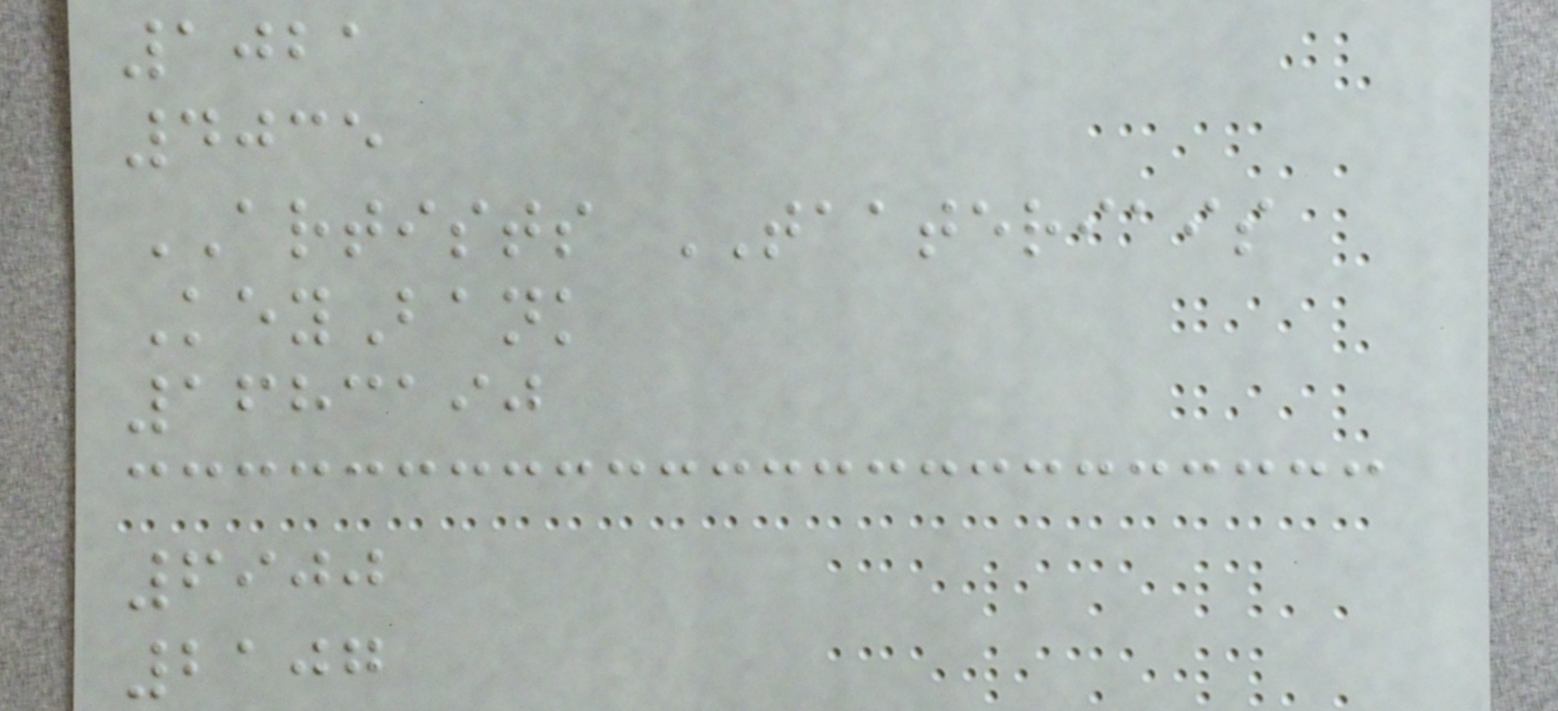1021
4035
ARTISTS TAATERIAIS
KeyBank
1683190
6900
2107
